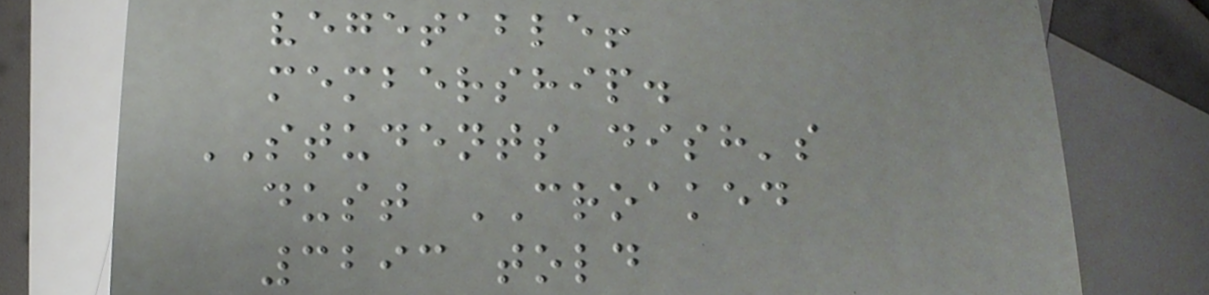vegetable!
membership.
STUDENTS dish's
dust CROAKED
3293 told
